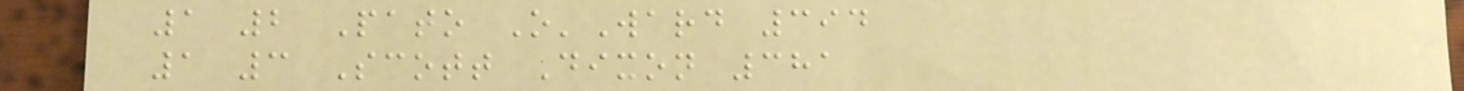1 2 Pato O'Ward 394
1 3 Scott Dixon 381
